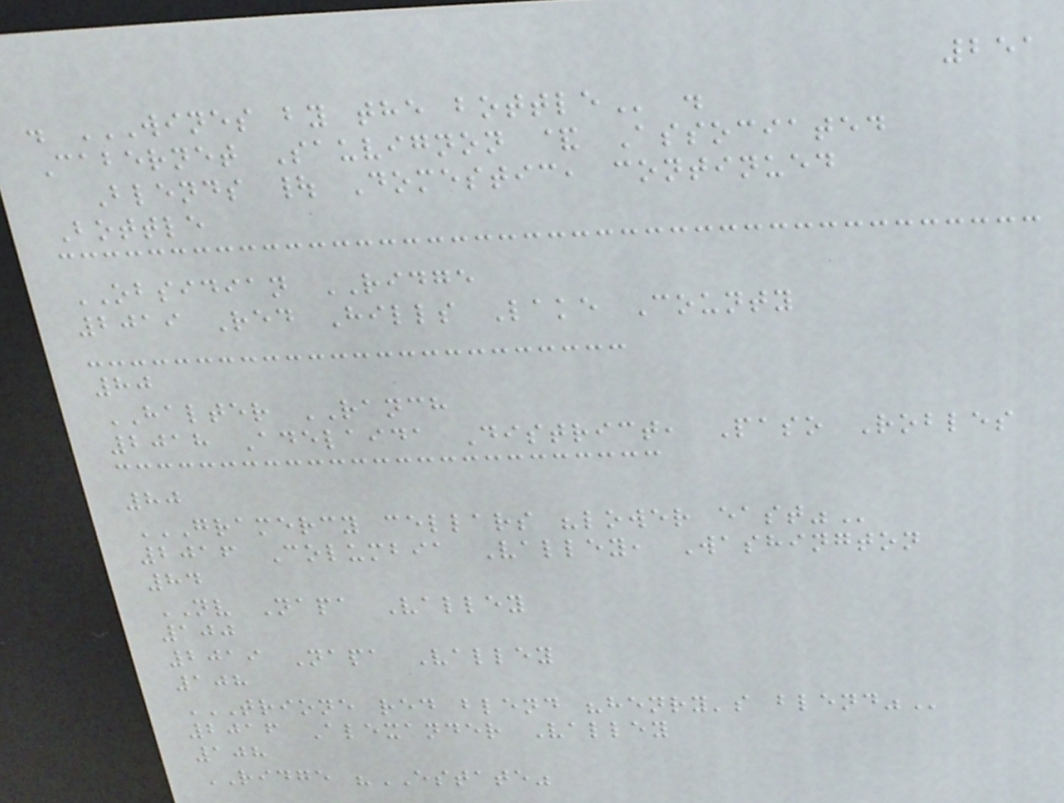251
. WINES BY THE BOTTLE .
Cabernet Sauvignon & Associated
Blends | Domestic, continued
Bottle
OBSIDIAN RIDGE
2019 Red Hills Lake County
80
HALTER RANCH
2018 Adelaida District, Paso Robles
80
GRAMERCY CELLARS "LOWER EAST"
2016 Columbia Valley, Washington
84
NV Napa Valley
100
2019 Napa Valley
108
TRIONE RED BLEND "HENRY'S BLEND"
2016 Alexander Valley
108
RIDGE "ESTATE"
